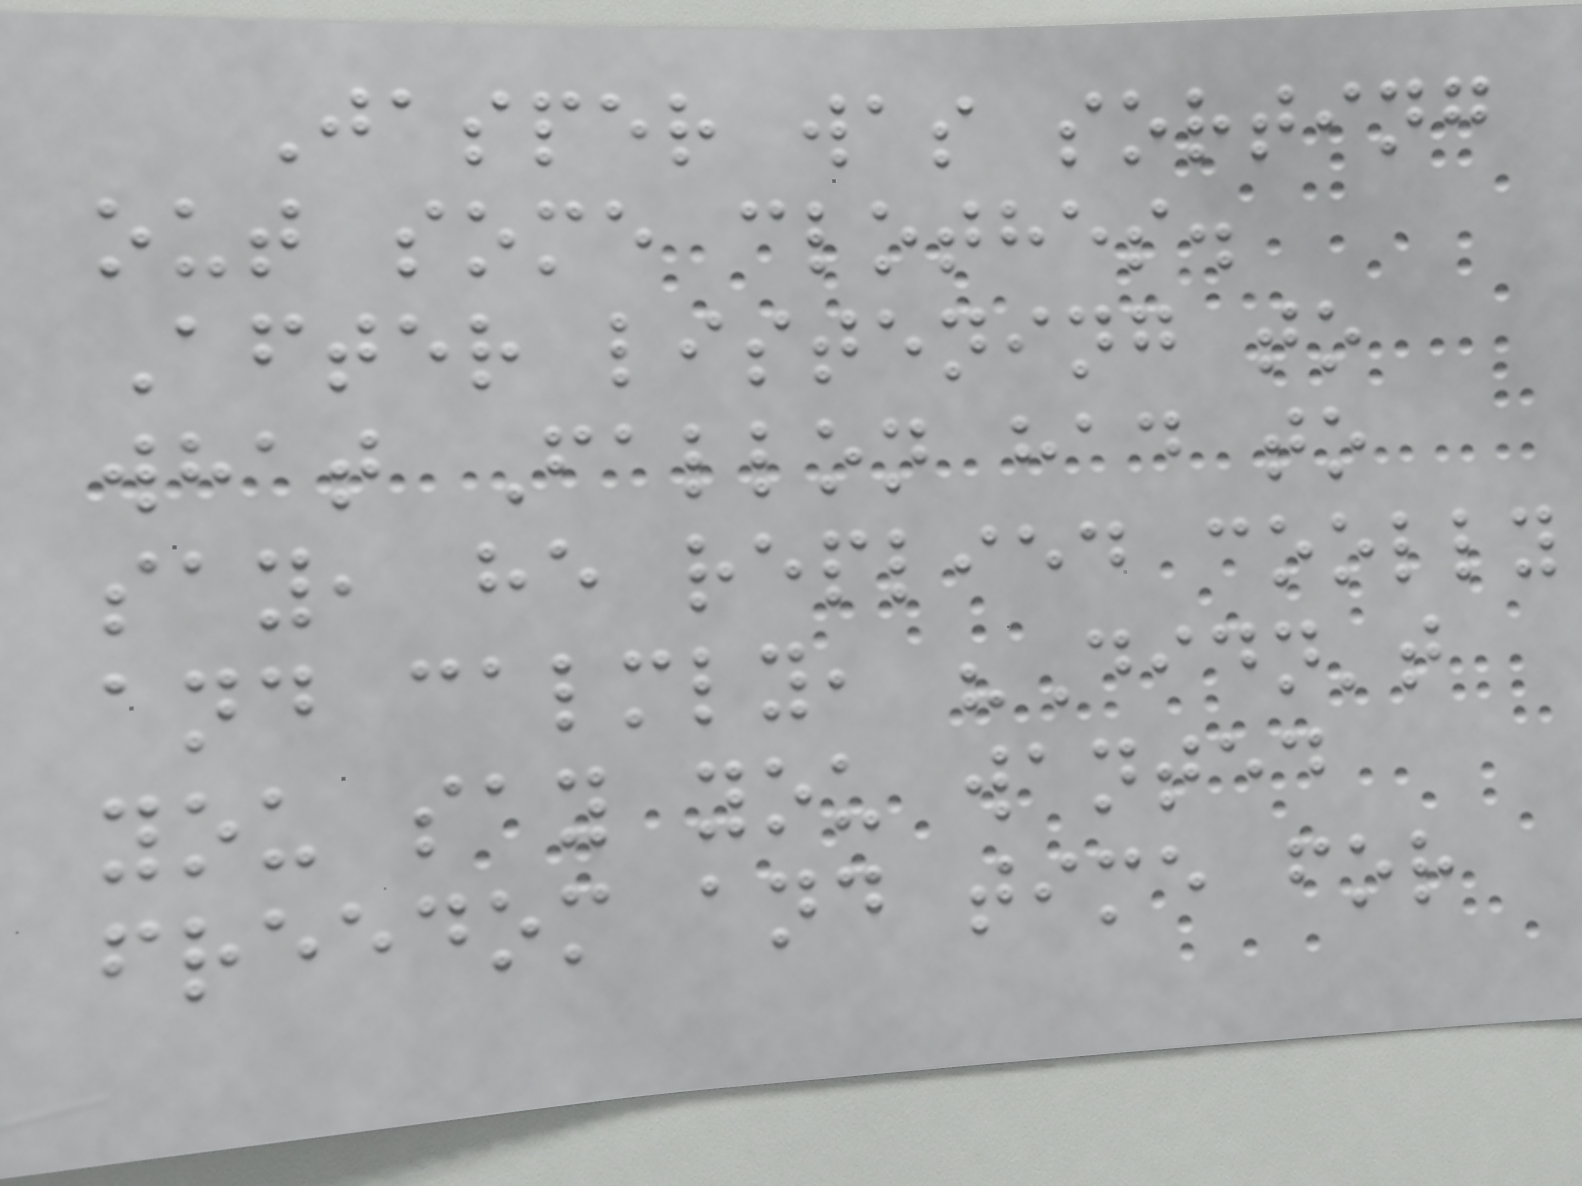Jasper was sorting
out some clothes.
After listening to
what Fallon had to
say, he replied coolly
and calmly, "Didn't
you say you wanted
freedom and time for
